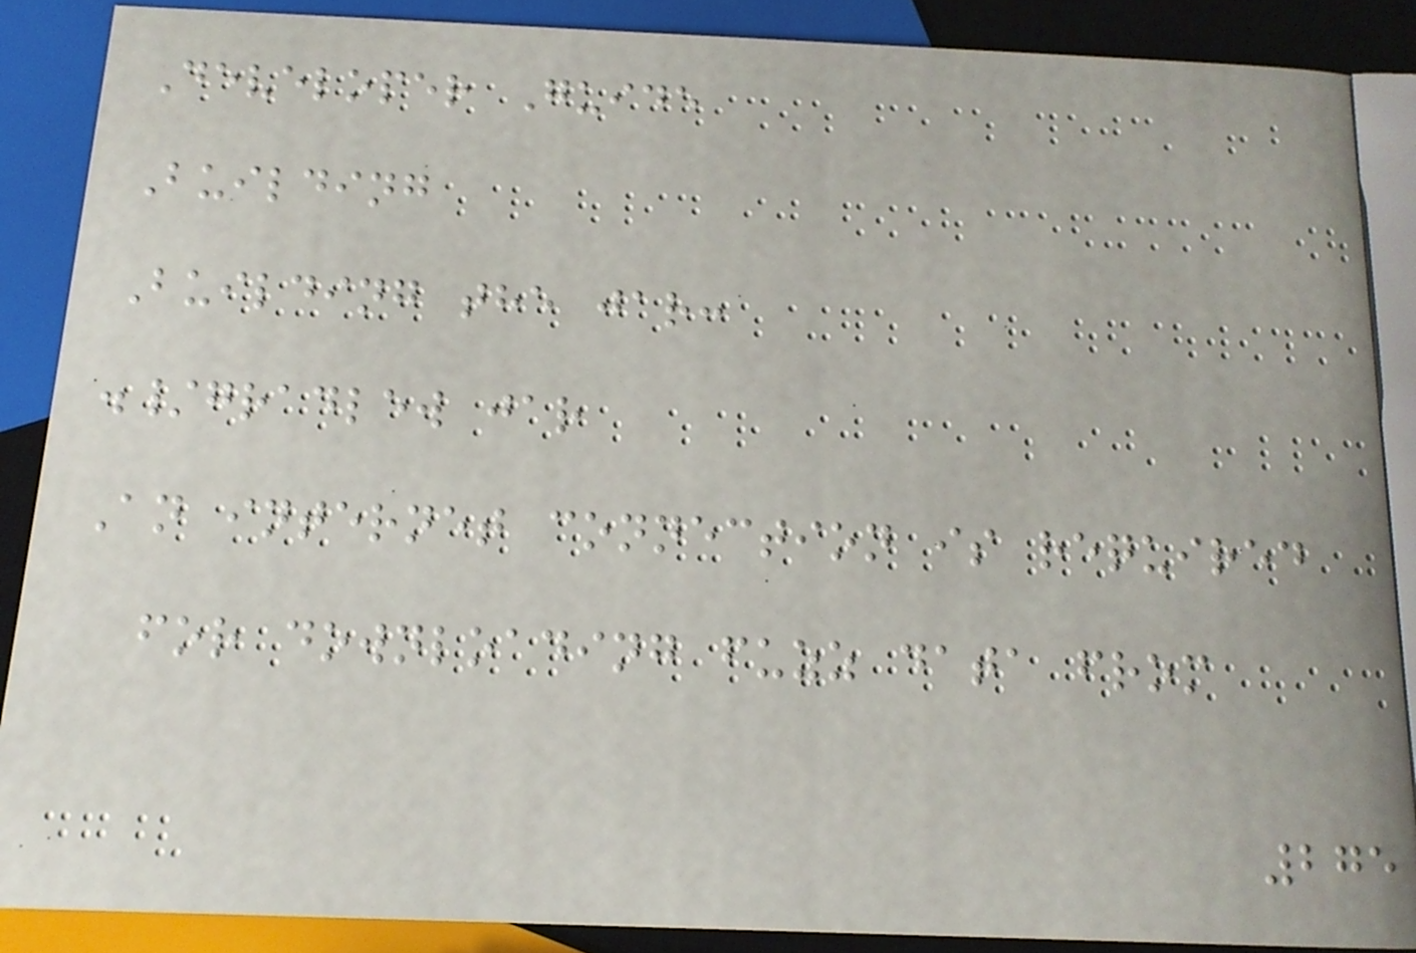Developer Guide
Building
Building the jar:
./gradlew jar
An internet connection is required
for downloading fuzz data from
275
